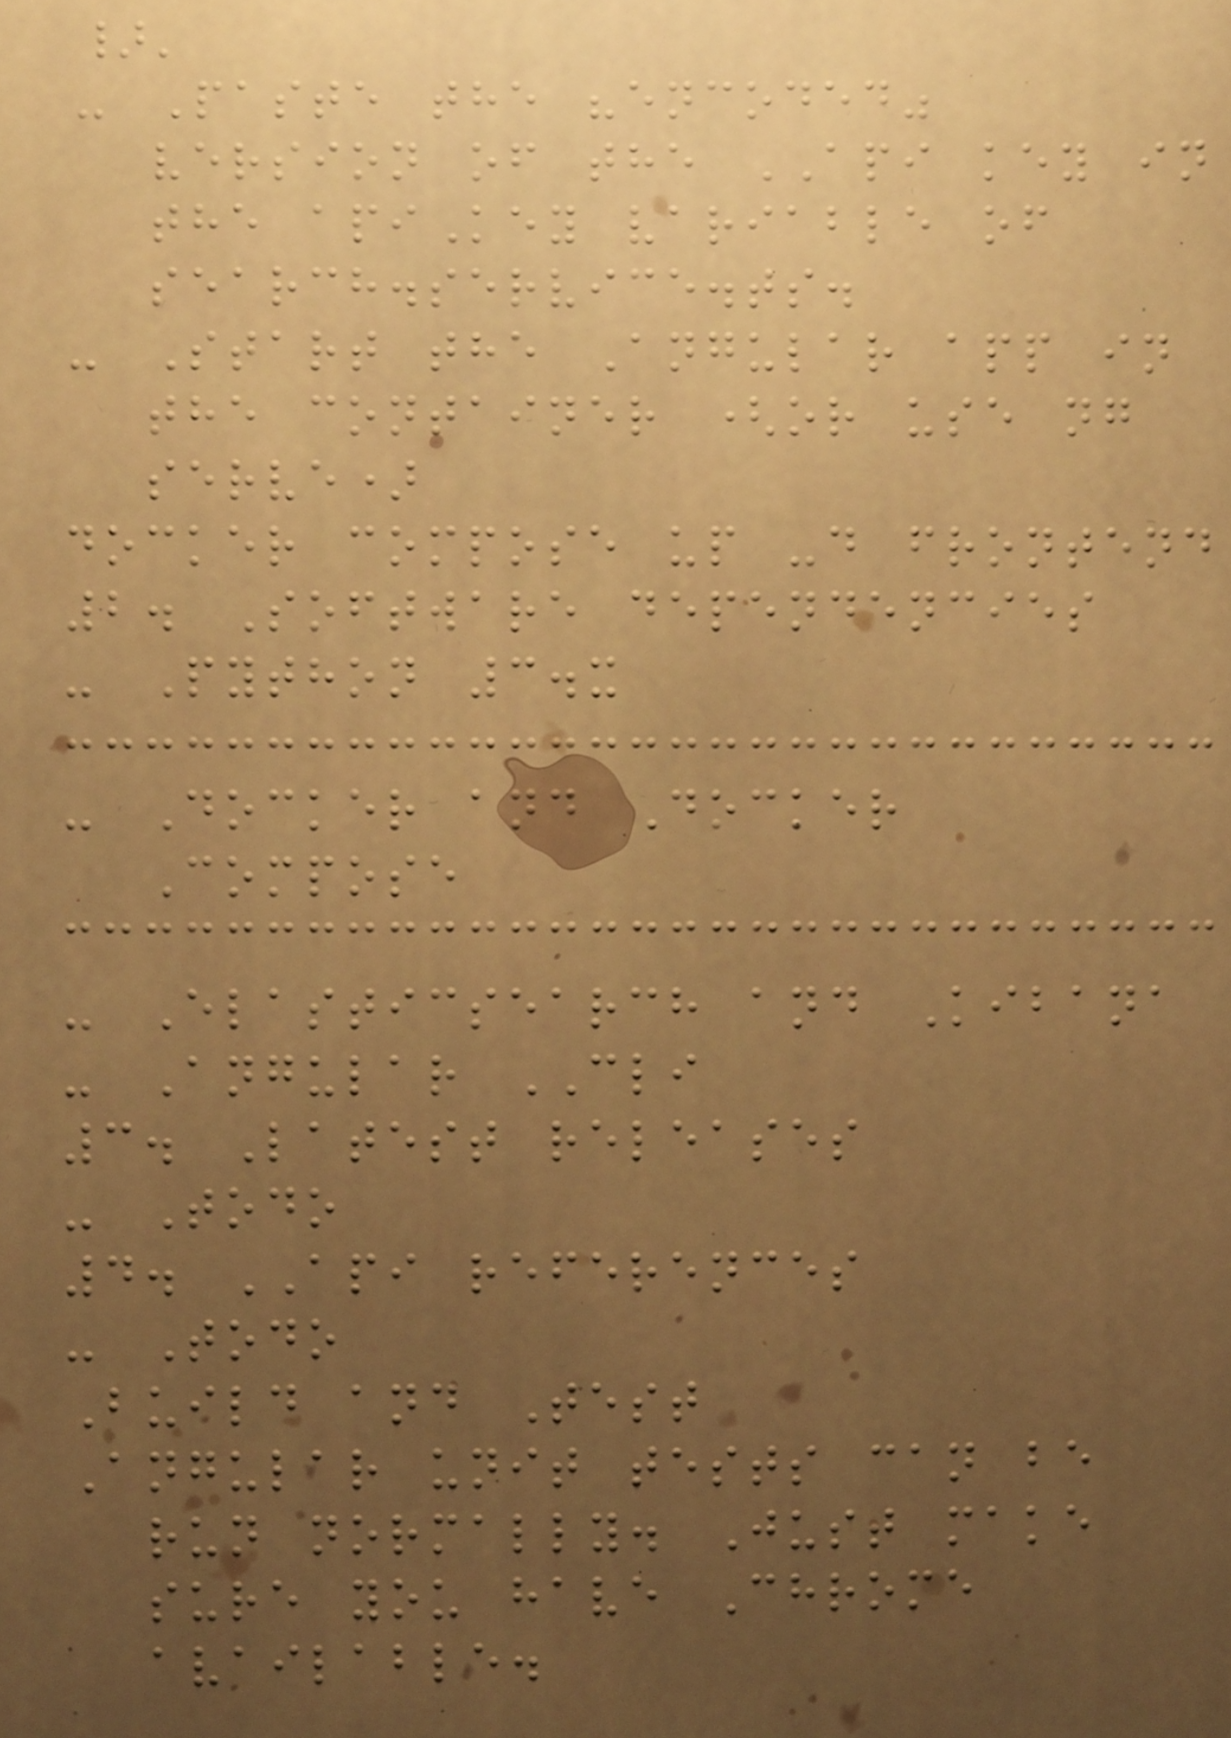}'
- Paste the "encoded"
version of the API key in
the apiKey variable of
search.service.ts.
- Start the Angular app in
the container (or use ng
serve)
docker compose up -d frontend
2. Software dependencies
- Python 3.x
- Docker and Docker
Compose
- Elasticsearch and Kibana
- Angular CLI
3. Latest releases
- Todo
4. API references
- Todo
Build and Test
Angular unit tests can be
run normally. Just make
sure you have Chrome
available.
